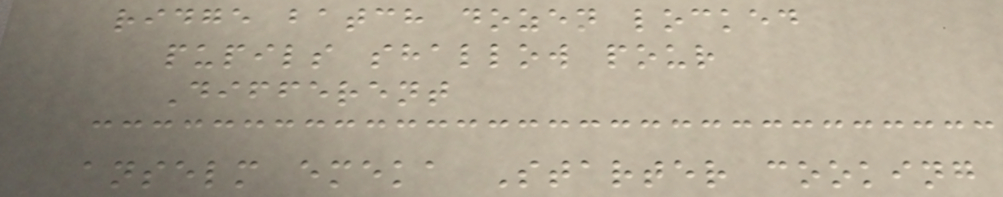ridge batch dozen locked
pupils shallow pour
Different
anselm emeka Starter cooking
